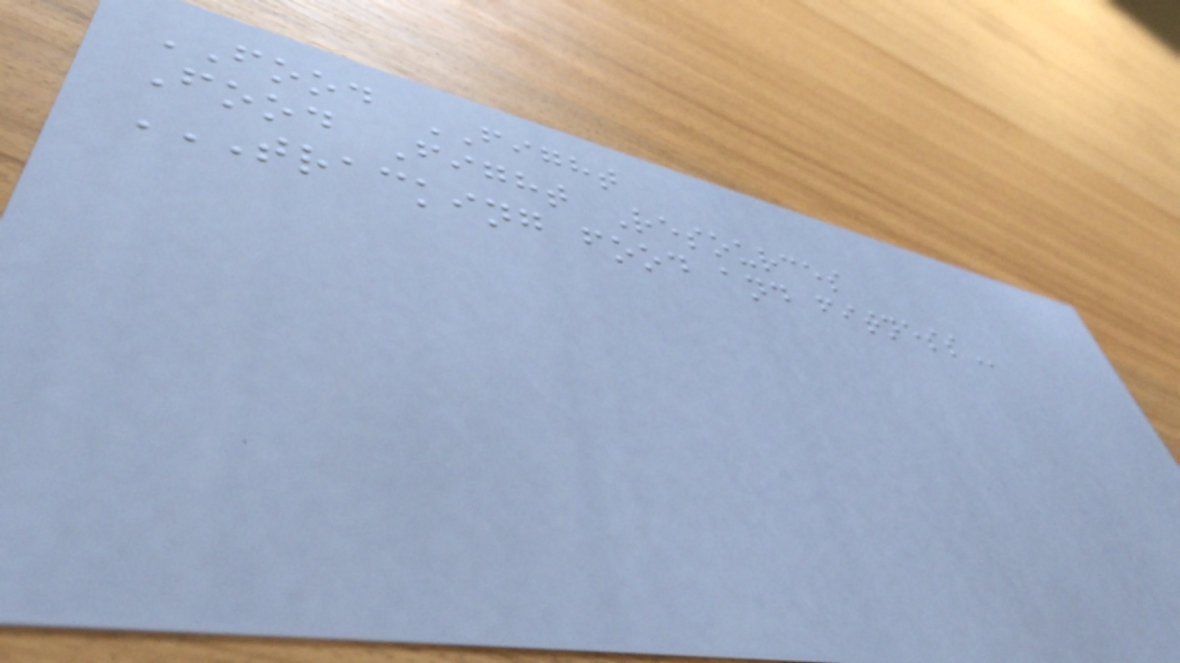FOOD FIGHT
Food Fight Resources
TRACKING FOOD AND FITNESS
